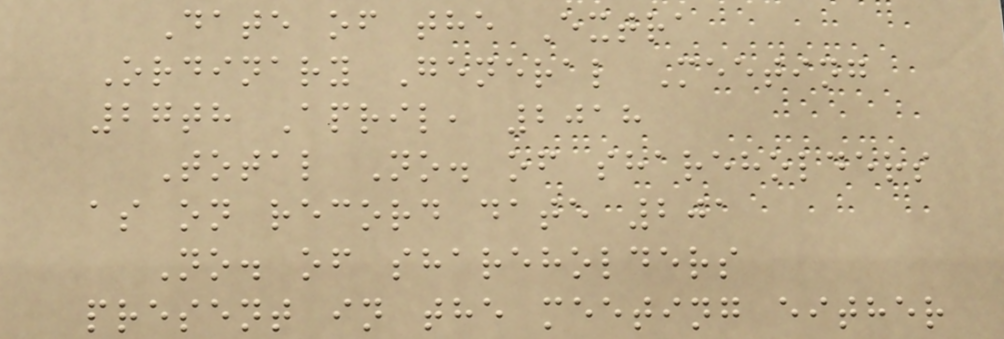Date of the Extra
Ordinary General Meeting
27th April, 2018
Total No. of shareholders
as on record date 201
No. of shareholders
present in the meeting either
